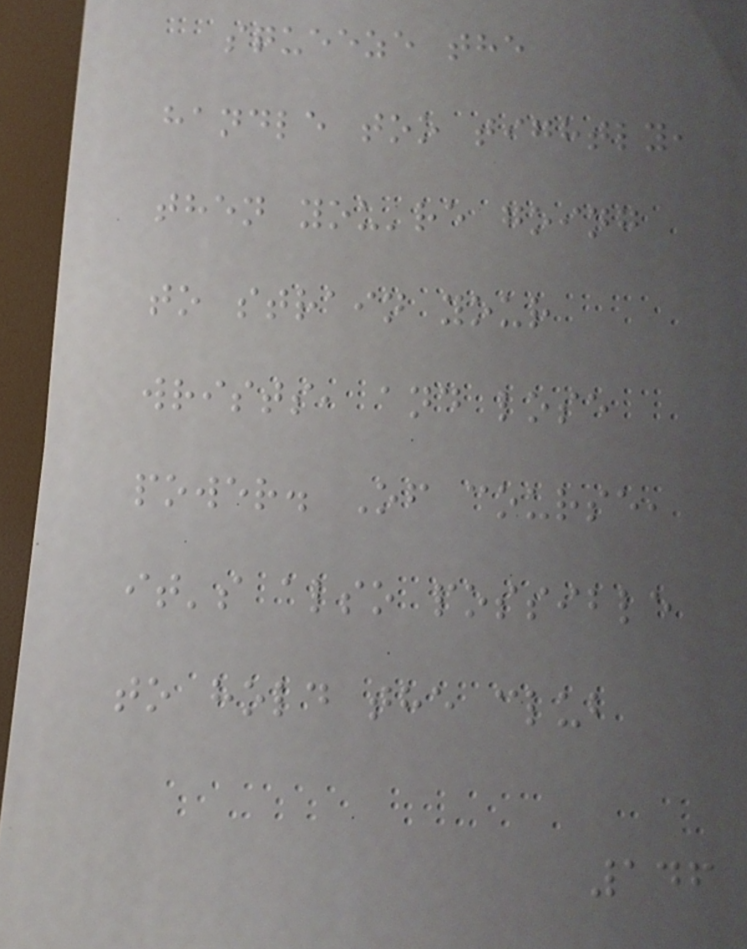squeeze the
handle too tightly,
then you're going
to strain your
wrists, and lose
power. Of course,
it's also possible
to hold the club
146
